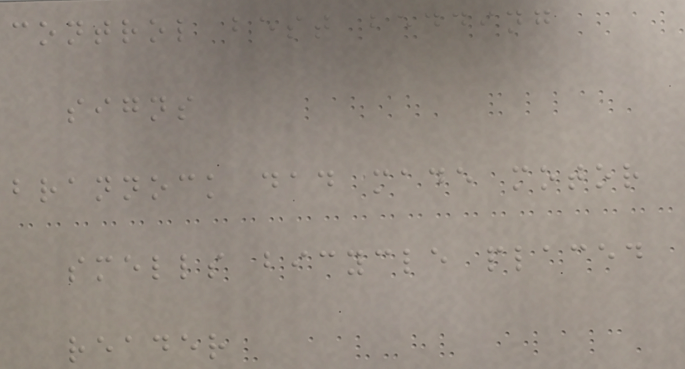control best bedding
signs
brannock dad made motor
smells bicycle placed
reader
